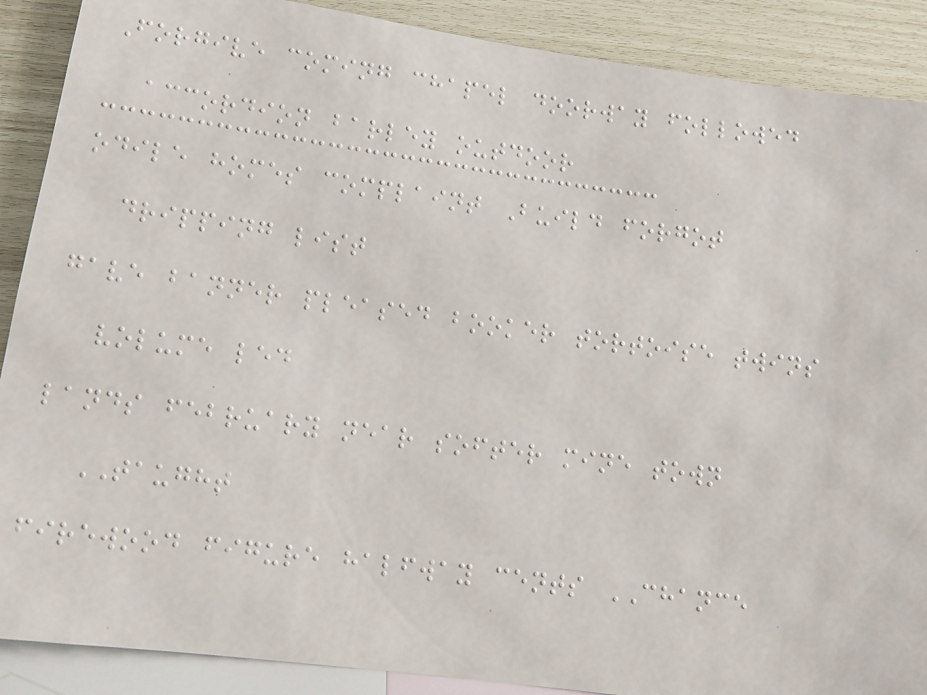Forgive coming chapel doorway followed
accordion barley outdoor
odile homes complaint Build forgot
dripping list
gave banner pleased booker tortoise twins
volume led
lands february near softer mine town
TAUGHT
firewood figure halfway cents CHANCE
